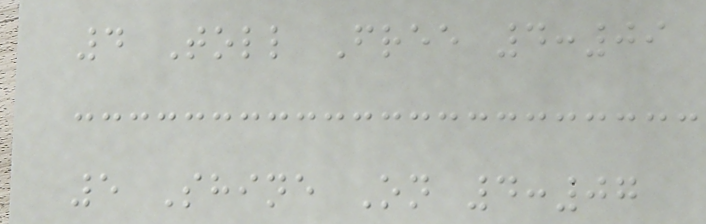4 Toll Free 4:09
5 Shine On 4:07
